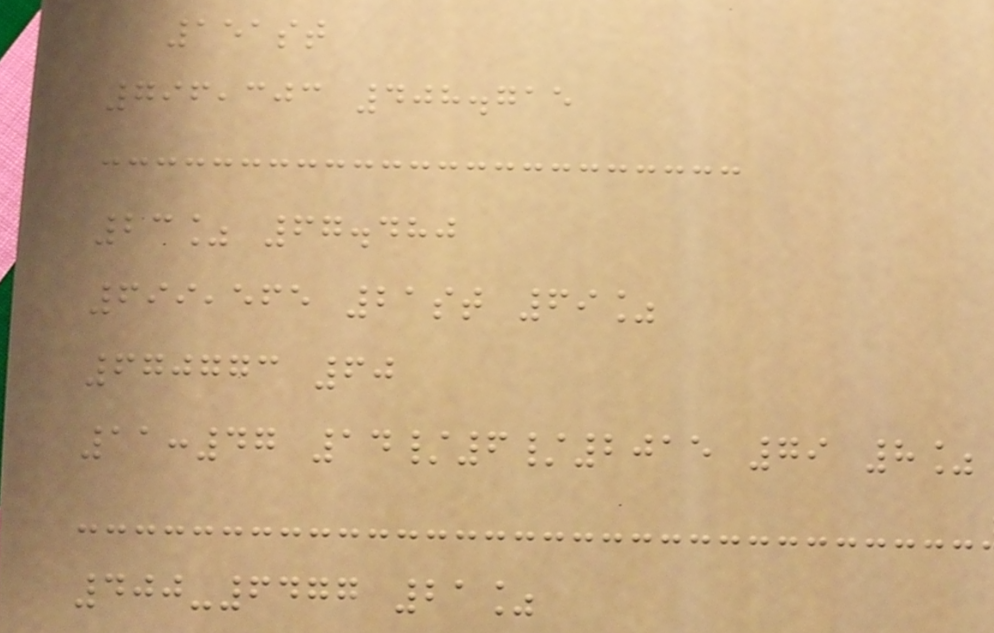151st
796,303 408.715
23% 67.480
699,565 21st 69%
670773 60
11:47 14/6/2015 79 8%
400-6477 21%
